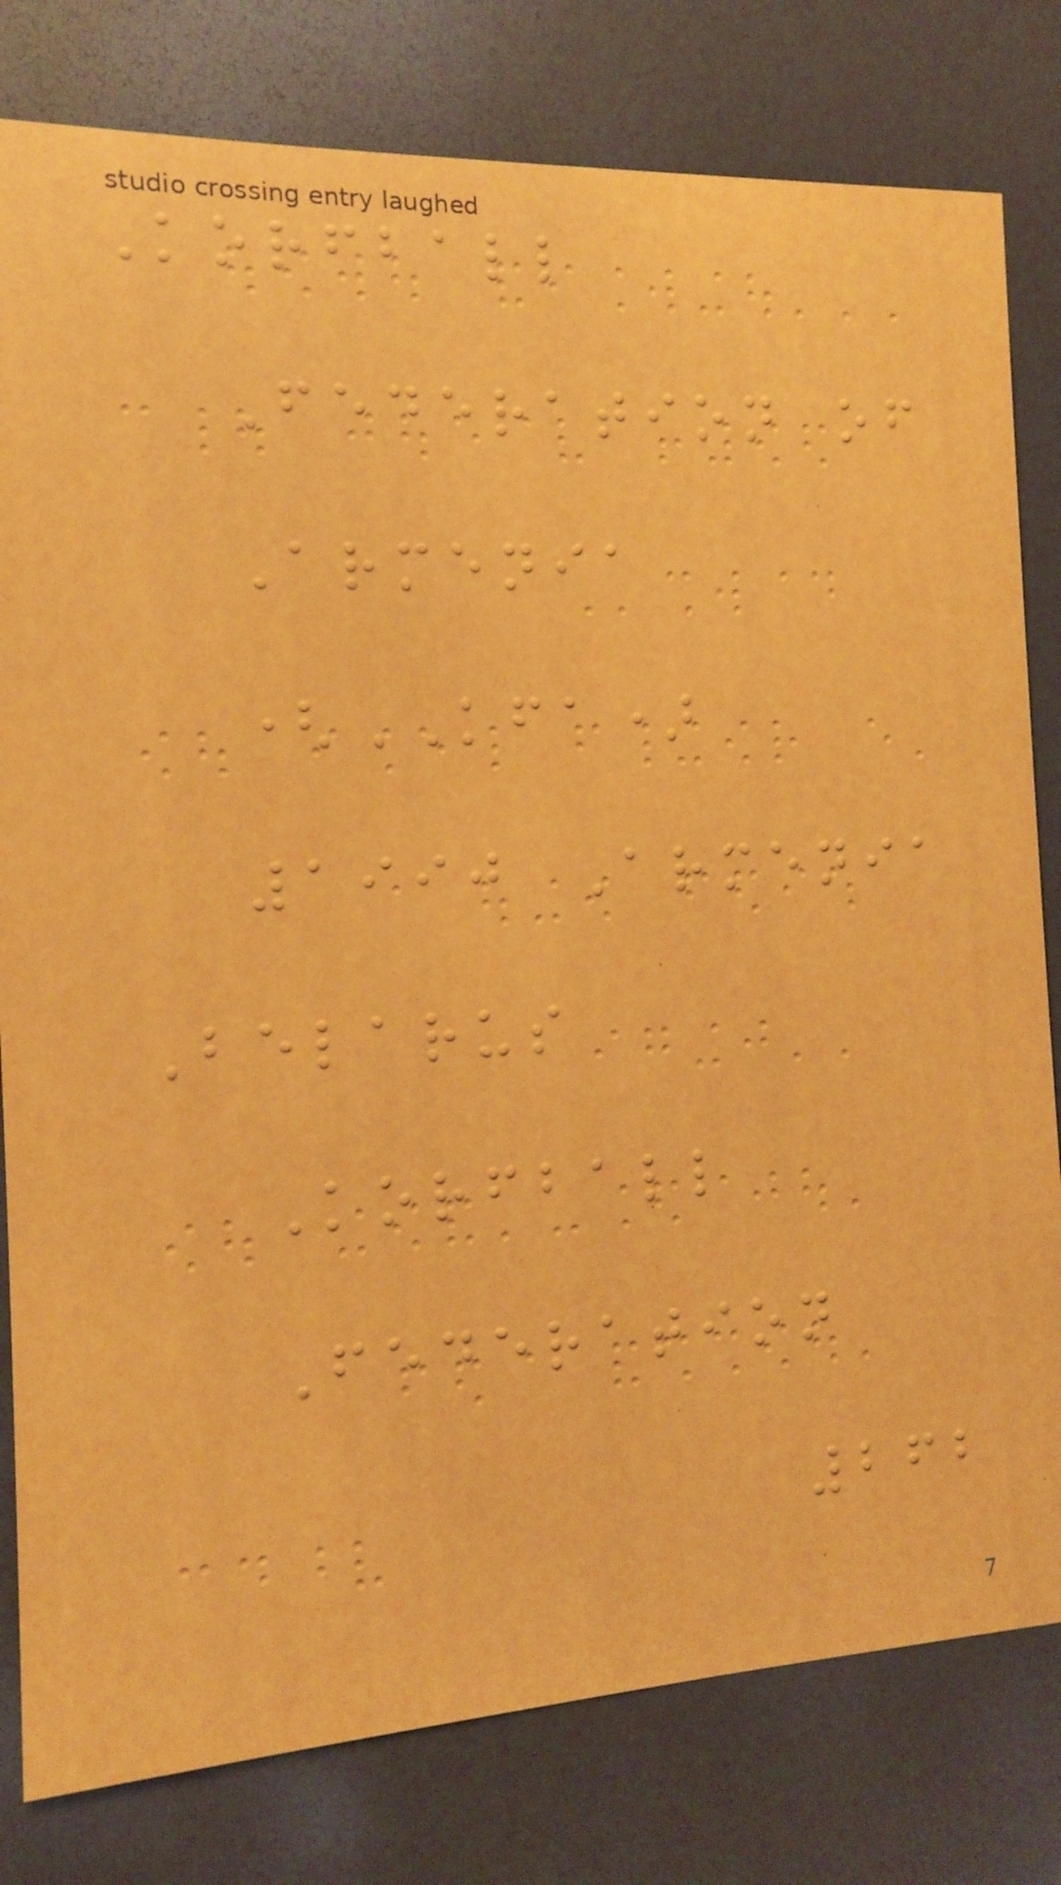Korfball
Federation of
Armenia
(KFA)
1990 Armenia
Belarus
Korfball
Federation
262
